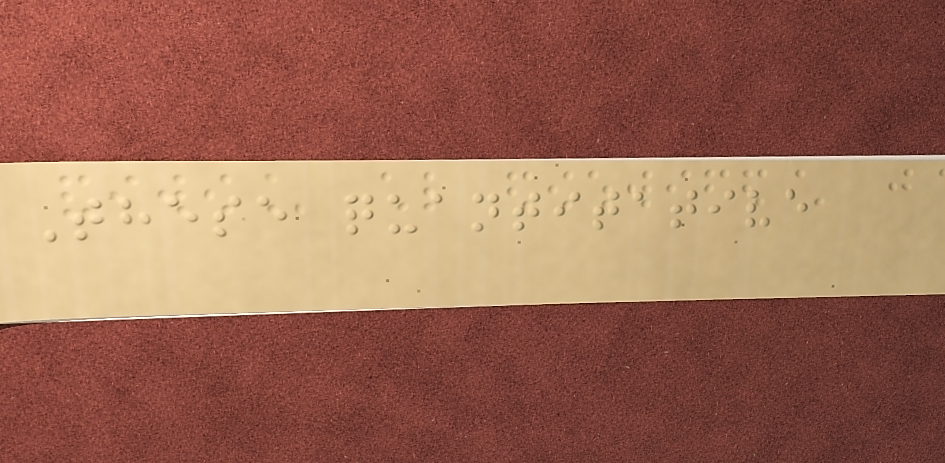These quantitative
